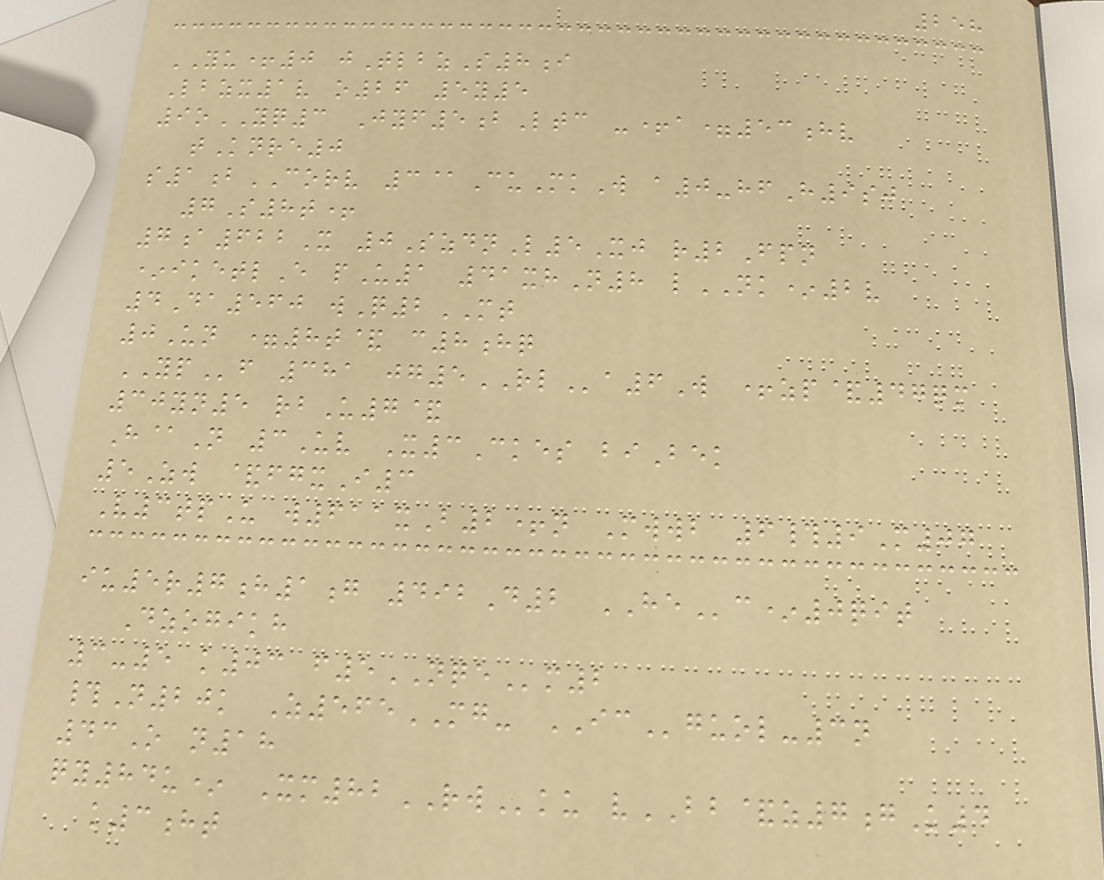258
YU+0 jTlbzS8i
Lbzx1v o26 5y5
9oYQ3 Jyf5bLtc -+a=53hv
tKnre0
s1bCORV 3@CuMkW a0-hfH9sj
7S8t+
7a622X 0SzdnL5Xj r2Fpn
*iketlE pU1 41xhN8 lNK*2v
4Da560 wQ2MT
0Un =8t& c8hq
YPf 381 jg5RLa6W +zp&47qm
30yn5 rbU7&
H@N 3Uv X3Ckes biBek
5Zw &fgxI3
V3tpU w611xB2+n Mwwb 6#9M07
iu5r7h1g 492D2 HEc*0qit
Dzogikh
3-5 k03 f5NQEm2
#N20k Z565MG- ICguol-3n
43O n18
qy84u* Xm82RWku vBB&z7gK4
k3ht
